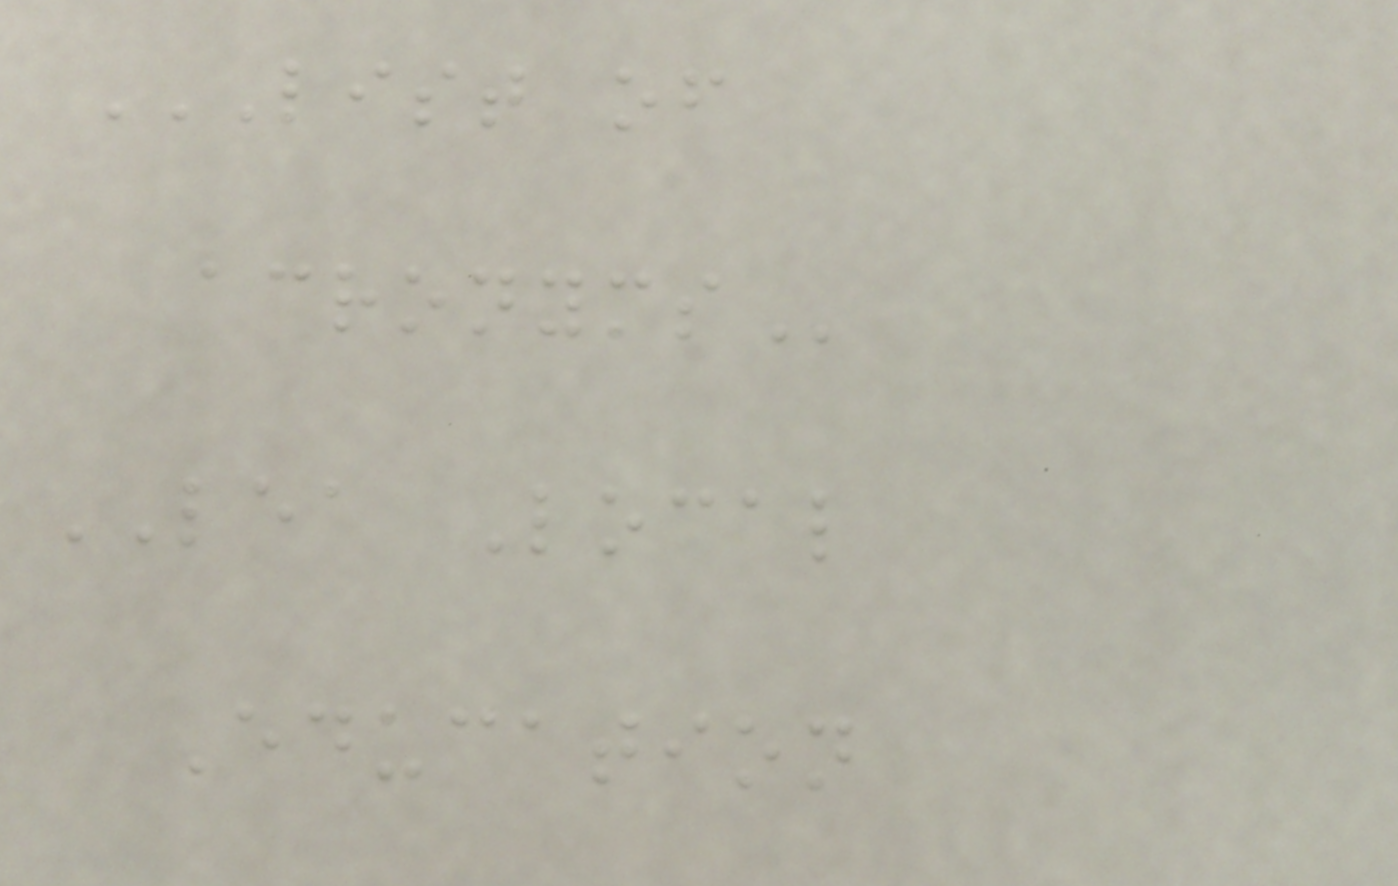LIST OF
ACRONYMS
LEA Local
Education
